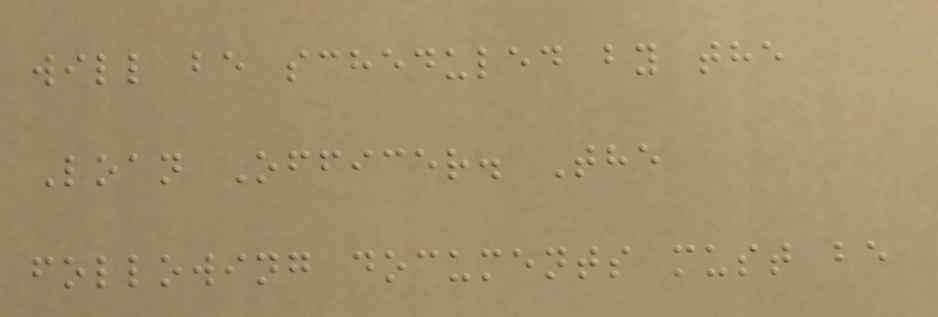will be scheduled by the
Loan Officer. The
following documents must be
